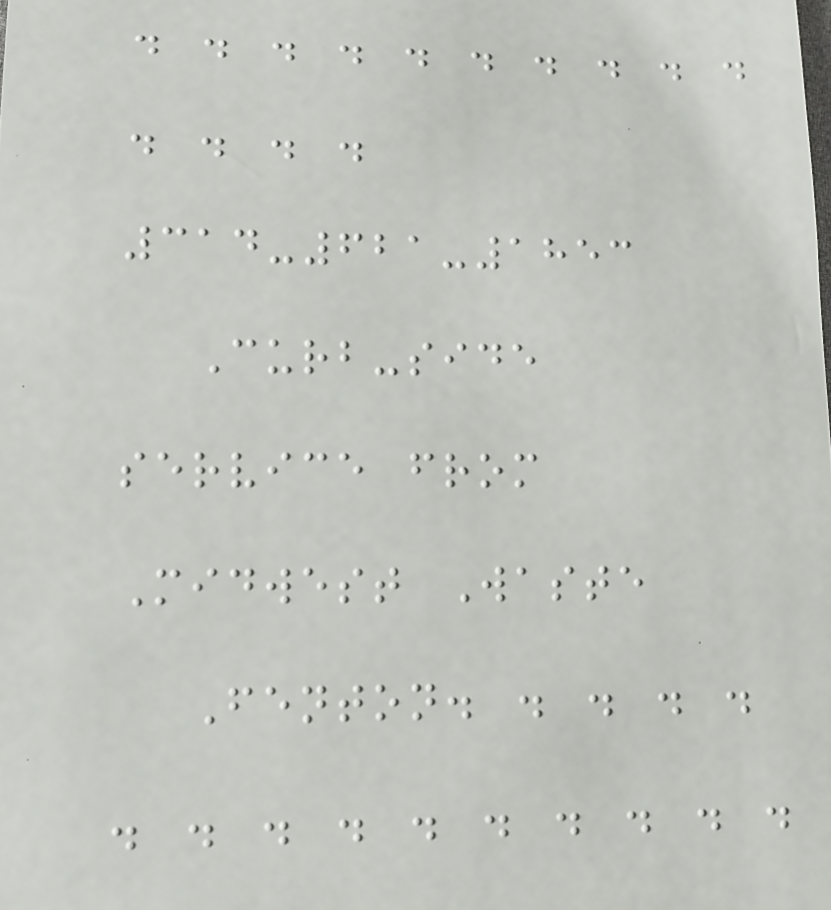. . . . . . . . . .
. . . .
314-621-1853
Curb-side
service from
Midwest Waste
Fenton. . . . .
. . . . . . . . . .
